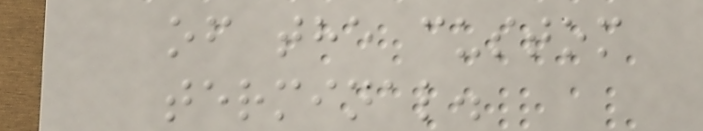of the custom
terminal.
